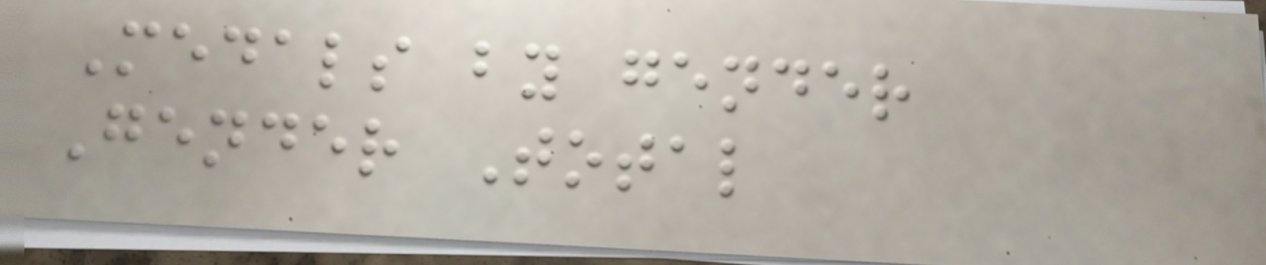Medals by gender
Gender Total
